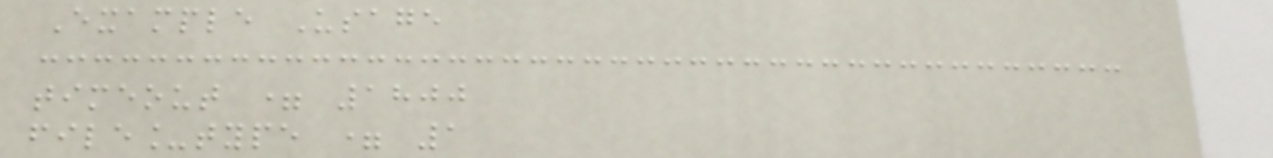Example Usage
timeout = 1800
file_type = 1
